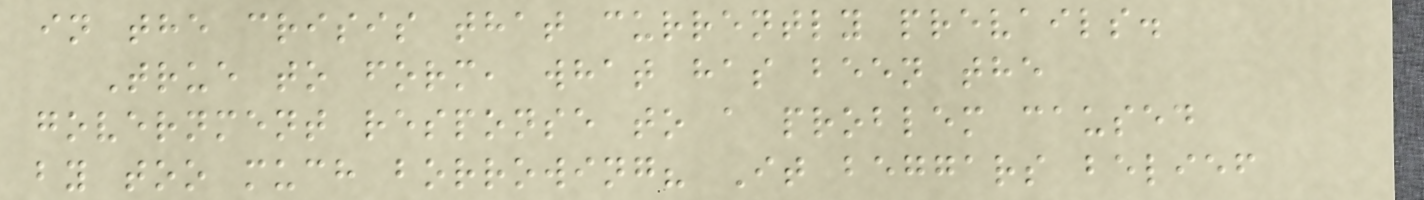in the crisis that currently prevails.
True to form, what has been the
government response to a problem caused
by too much borrowing? It beggars belief
